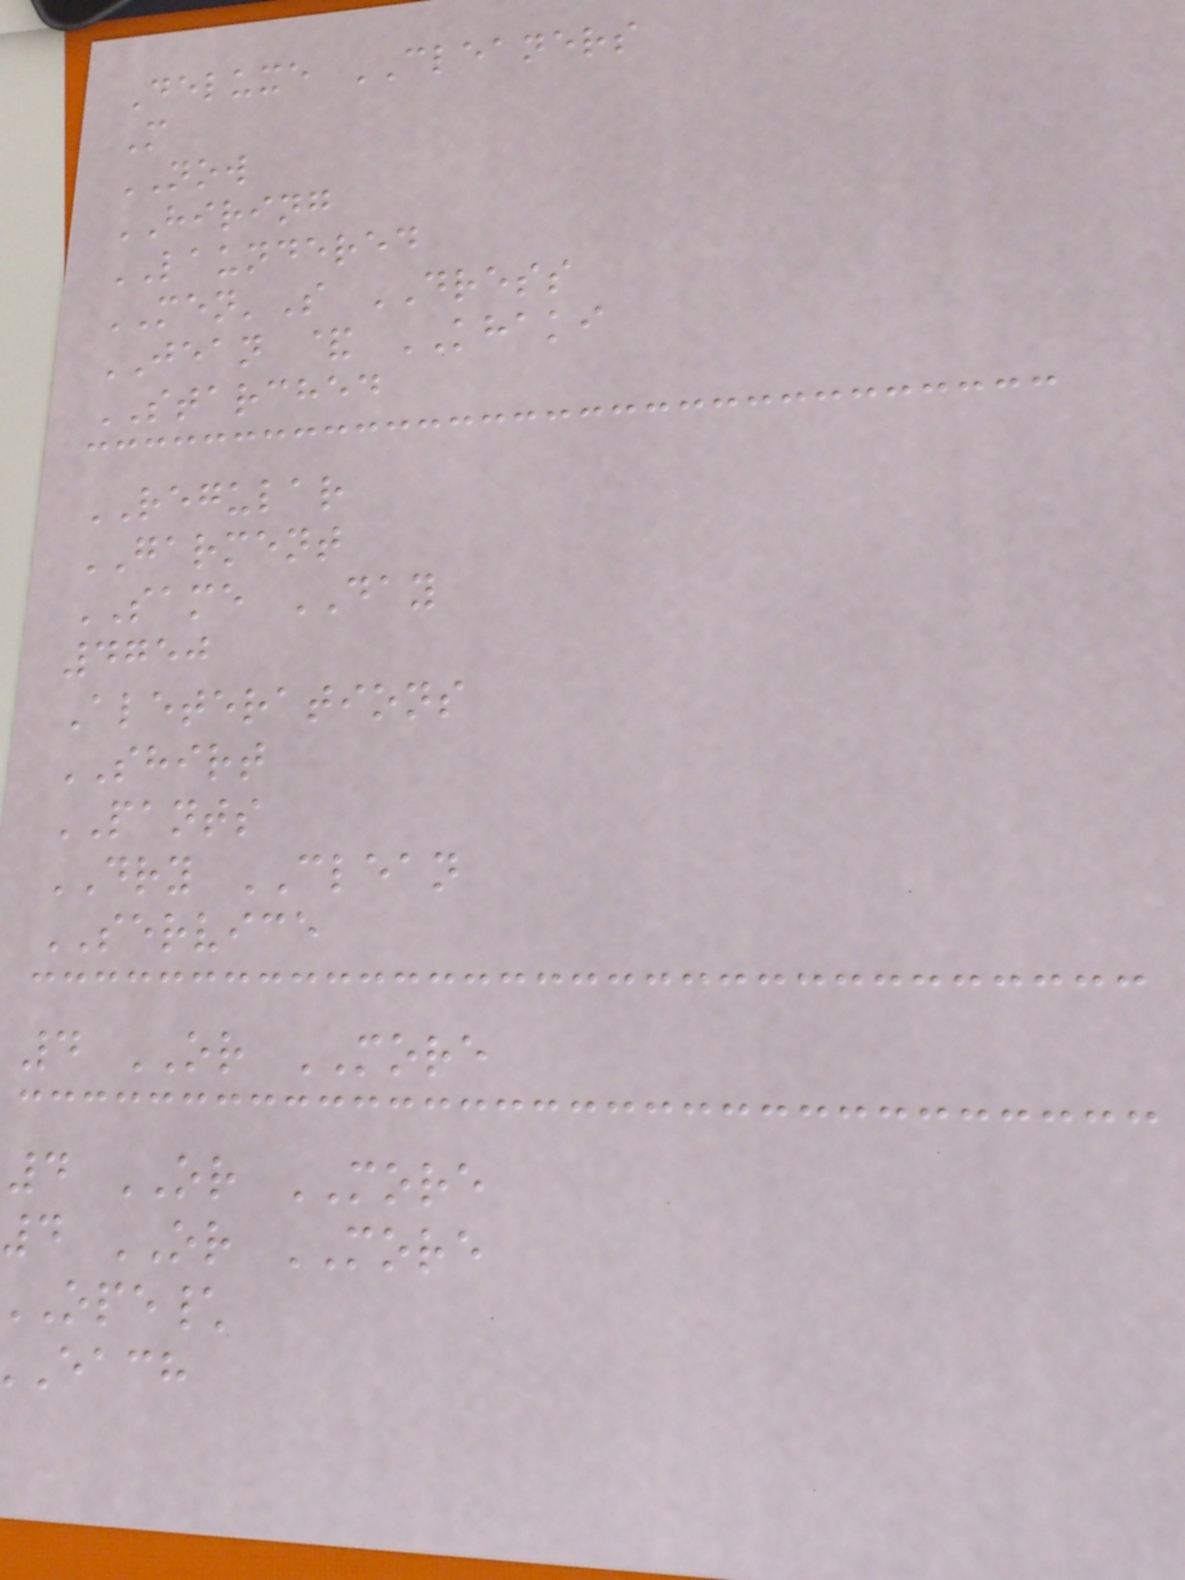Deluxe CLEANERS
M
NOW
HIRING
LAUNDERED
MEN'S DRESS
JEAN & KHAKI
STARCHED
REGULAR
GARMENT
SAME DAY
4750
Aleterations
SHIRT
PANTS
DRY CLEAN
SERVICE
4 OR MORE
4 OR MORE
4 OR MORE
ope\
each
